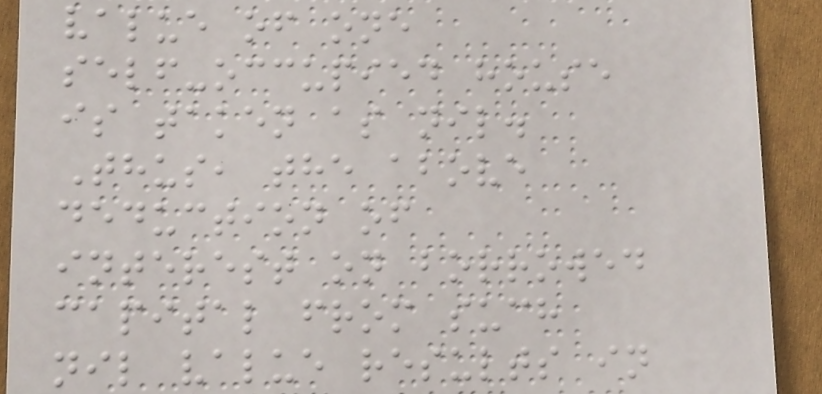value of one
self-occupied house
is taken as nil.
Thus, the above
deduction of
interest on borrowed
capital from such
nil value results in
